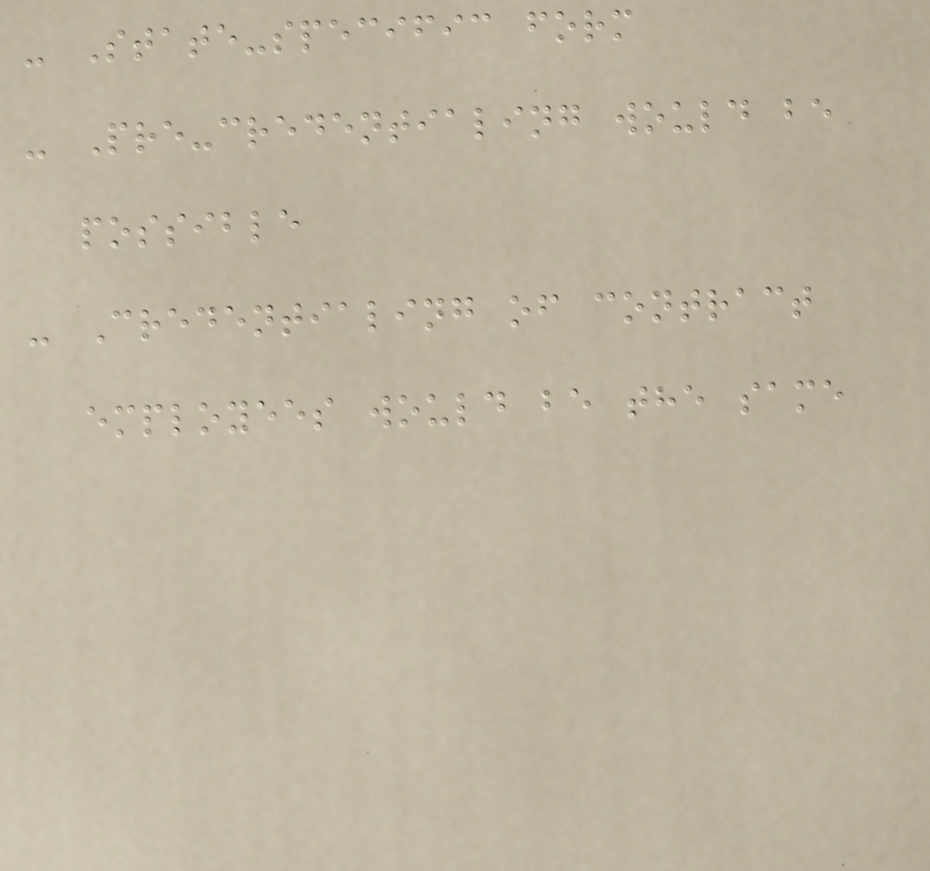- State-specific form
- Pre-credentialing would be
possible
- Credentialing of contract
employees would be the same
